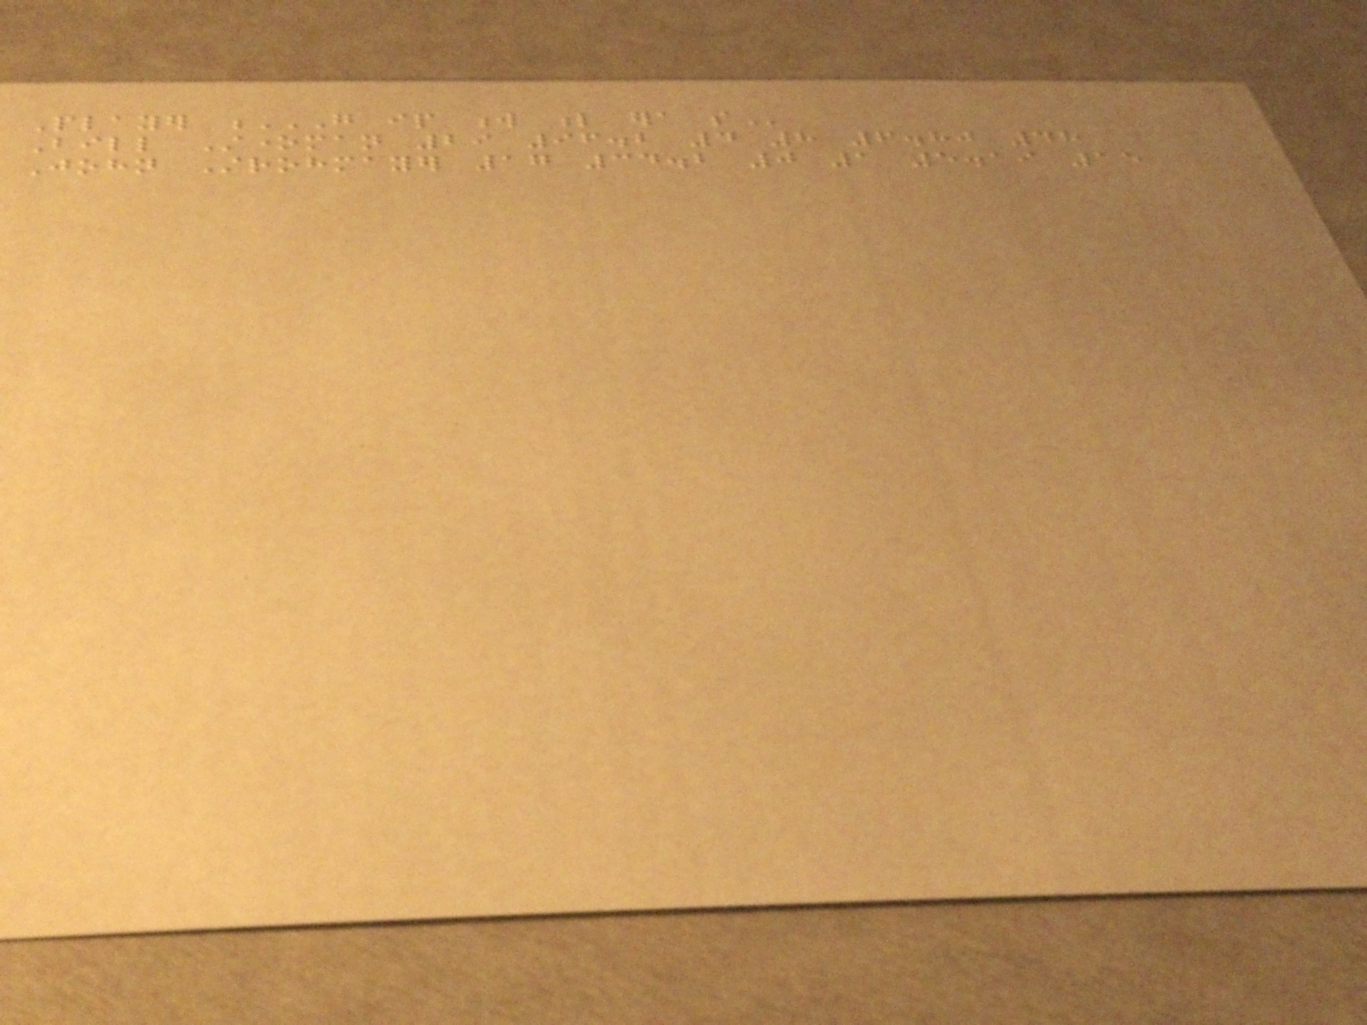Player G IP W L ERA SO
Bill Stoneman 29 96.2 4 8 6.80 48
John Strohmayer 17 34.2 0 1 5.19 15
